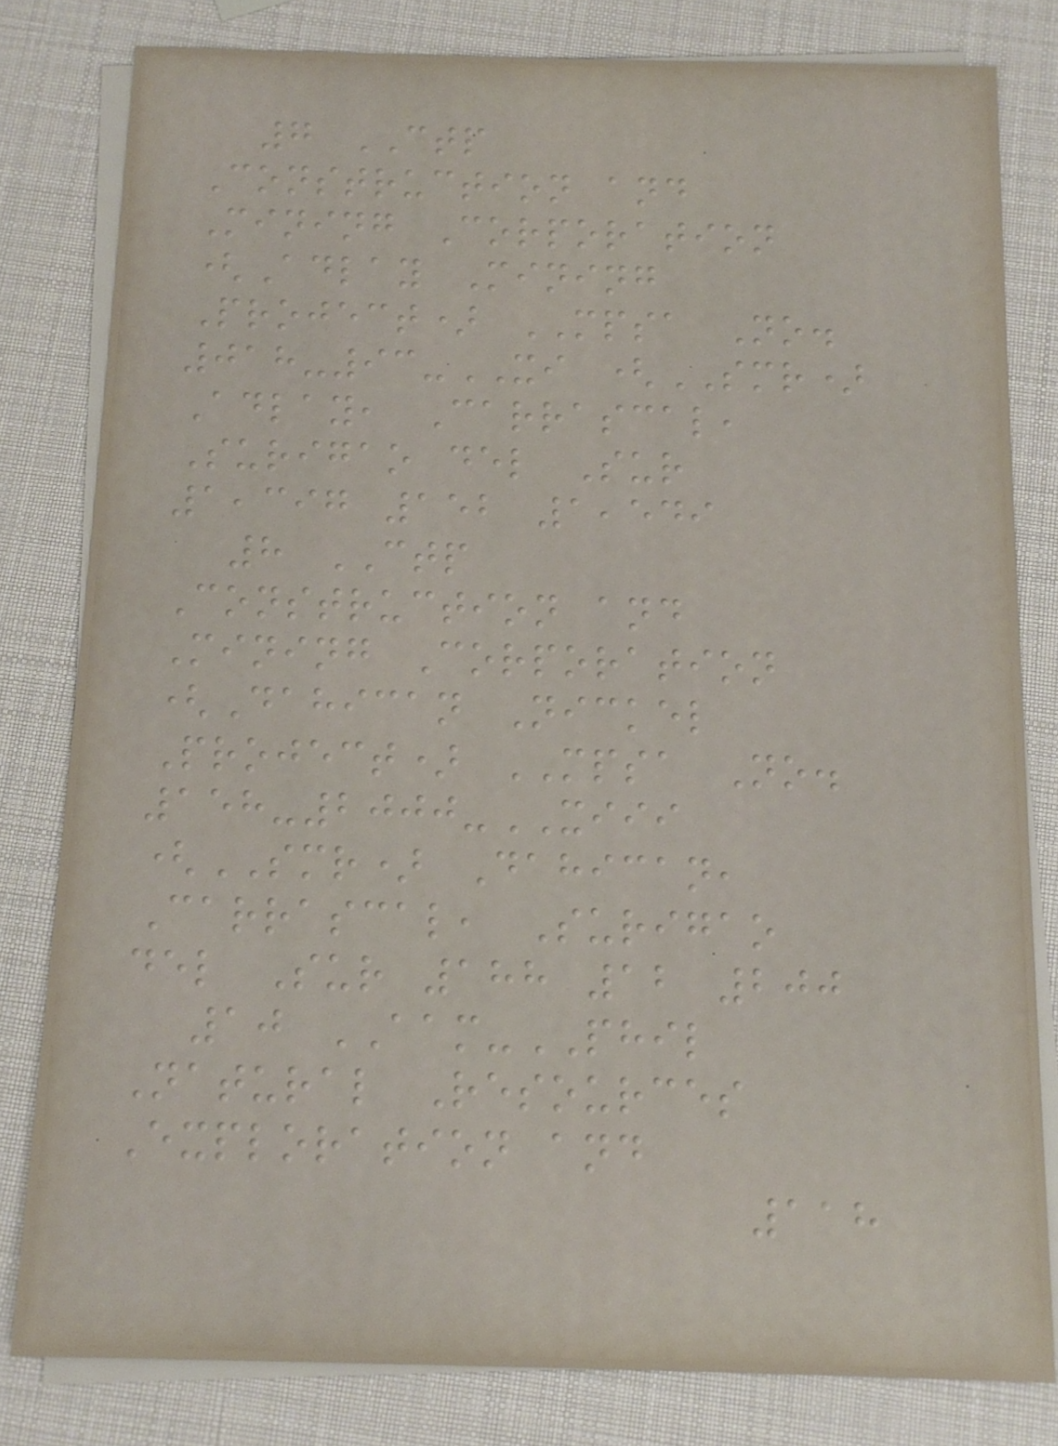7 CTP
Construction and
Mining Corporation
(Adlay Mining
Project) MPSA No.
018-93-XI (SMR)
Adlay, Carrascal,
Surigao del Sur
1,397 152 1,549
8 CTP
Construction and
Mining Corporation
(Dahican Nickel
Project) MPSA No.
158-2000-XIII
(SMR) Dahican,
Carrascal, Surigao
del Sur 188 12 200
10 AAM-PHIL
Natural Resources
Exploration and
118
